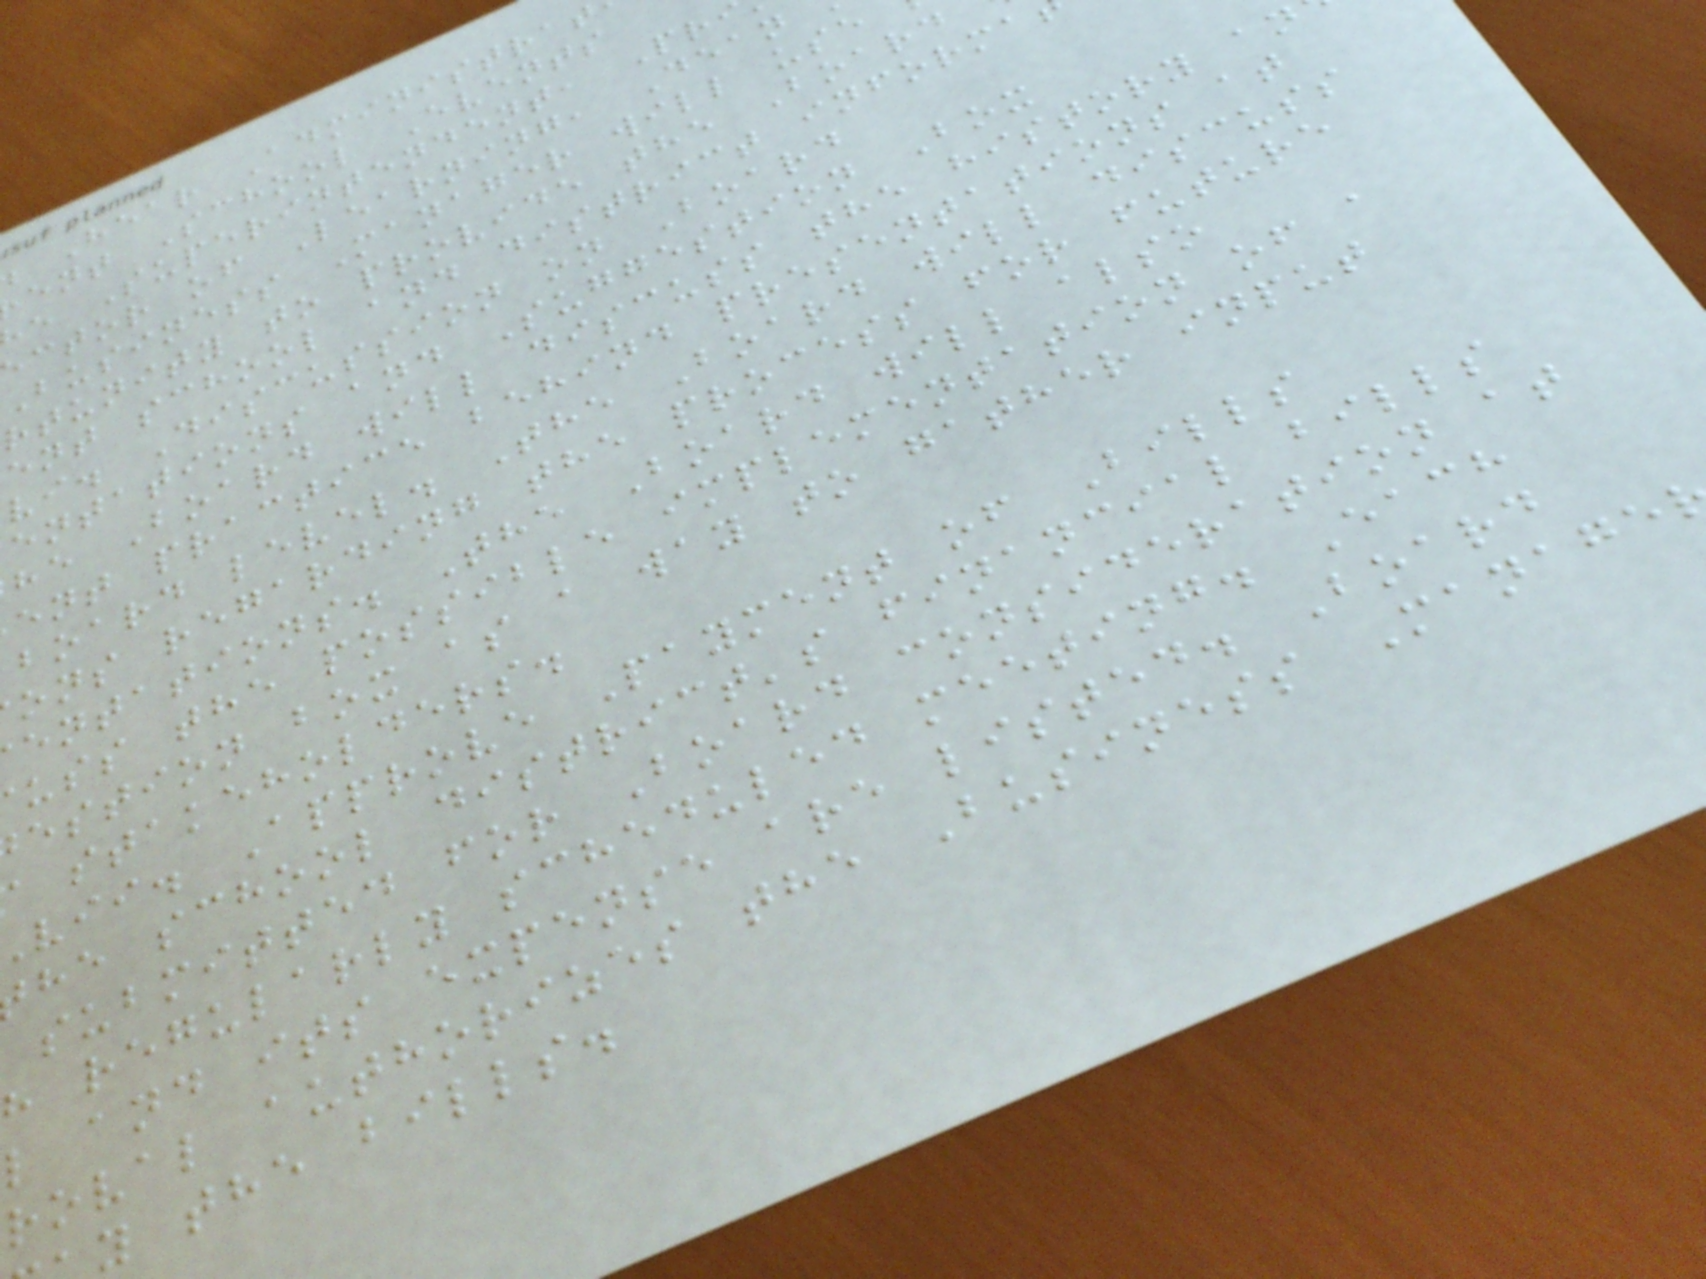Hear Administrat
ent School Events
e Superintendent, Pr
ector of Learning, Dean
Business Manager will use
rtunity to provide the Board
ent school and district informa
vi. Discussion on Board
entations and Suggestion Box
he Board will discuss the history an
ent practice behind presentations at
board level. The Board will discuss
ons regarding the process for future
entations. The Board will also
uss the possible implementation of a
estion box as a way to gather input
stakeholders.
vii. Approve Payment of Bills
he school district's financial bills
submitted for Board consideration at
h regularly scheduled meeting. Each
l and its expense are listed. Board
roval authorizes the Business Manage
y the bills.
